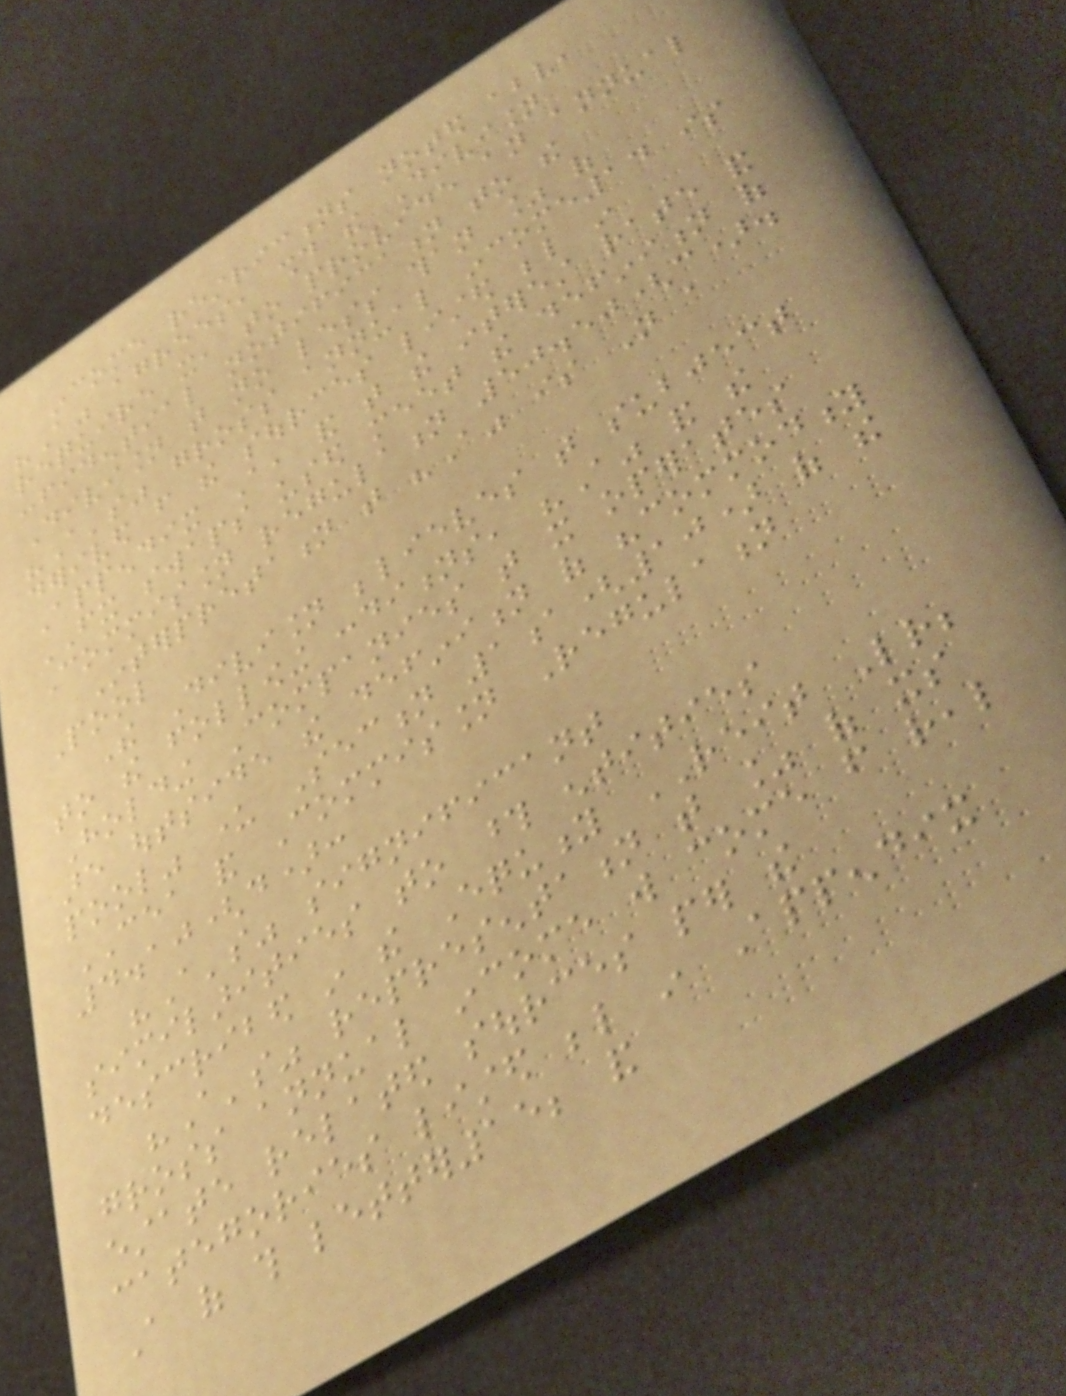income restrictions noted above,
"A" agrees, should the Division
require it, to provide an annual
confidential notification to the
Division that no less than % of
"A's" gross annual income14 is
derived from the sources listed below in
Appendix A, and that the interest rate and
FX swaps used meet the definition of
Commission regulation 50.50(c).
Interpretation that "A" is Not a
Pool
The Division believes that subject
to the following conditions, "A" and the
Holding Companies that it operates
are outside the definition of "commodity
pool" under Section 1a(10) of the
CEA and Commission Regulation
4.10(d):
"A's" significant
similarities to those entities
described in the Equity REIT Letter;
"A's" representation that % of its
gross annual income will come from real
estate related sources per the
categories listed below in Appendix
A of this letter15; and
